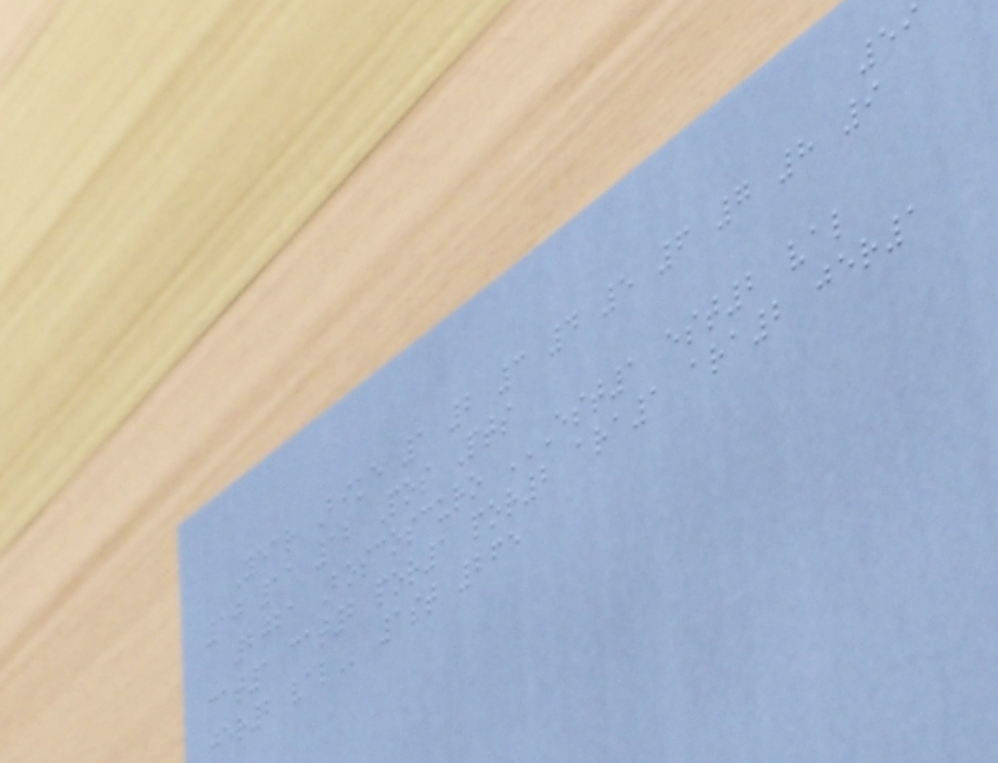59
Year Bike 1 2 3 4 5 6 7 8 9
10 11 12 Pos Pts
2021 Boscoscuro EST1 EST2 VAL
CAT1 CAT2 POR1 POR2 ARA1 ARA2 JER1
JER2 VAL 1st 265
